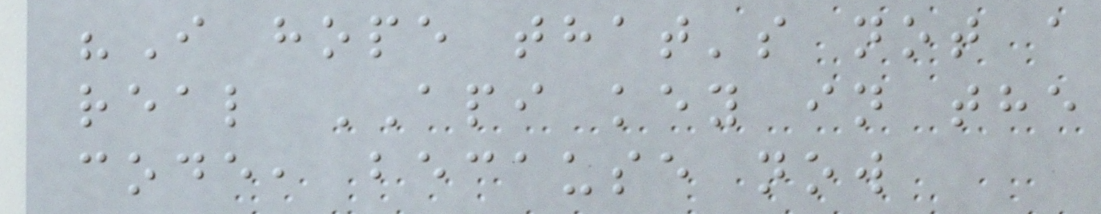"I hope that's not a
real API key in the
code, because now
